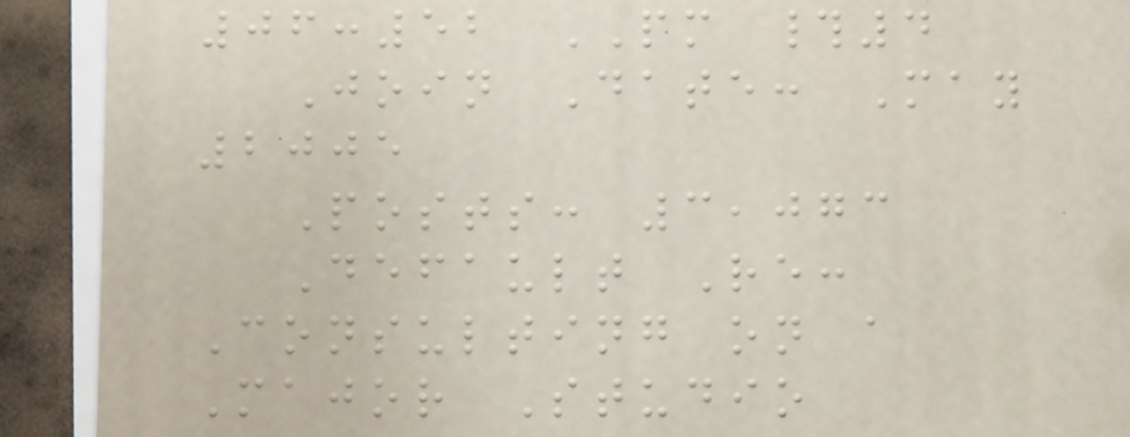06:52 PM #4
Join Date: May
2005
Posts: 3,073
Default Re:
Consulting on a
Major Studio
